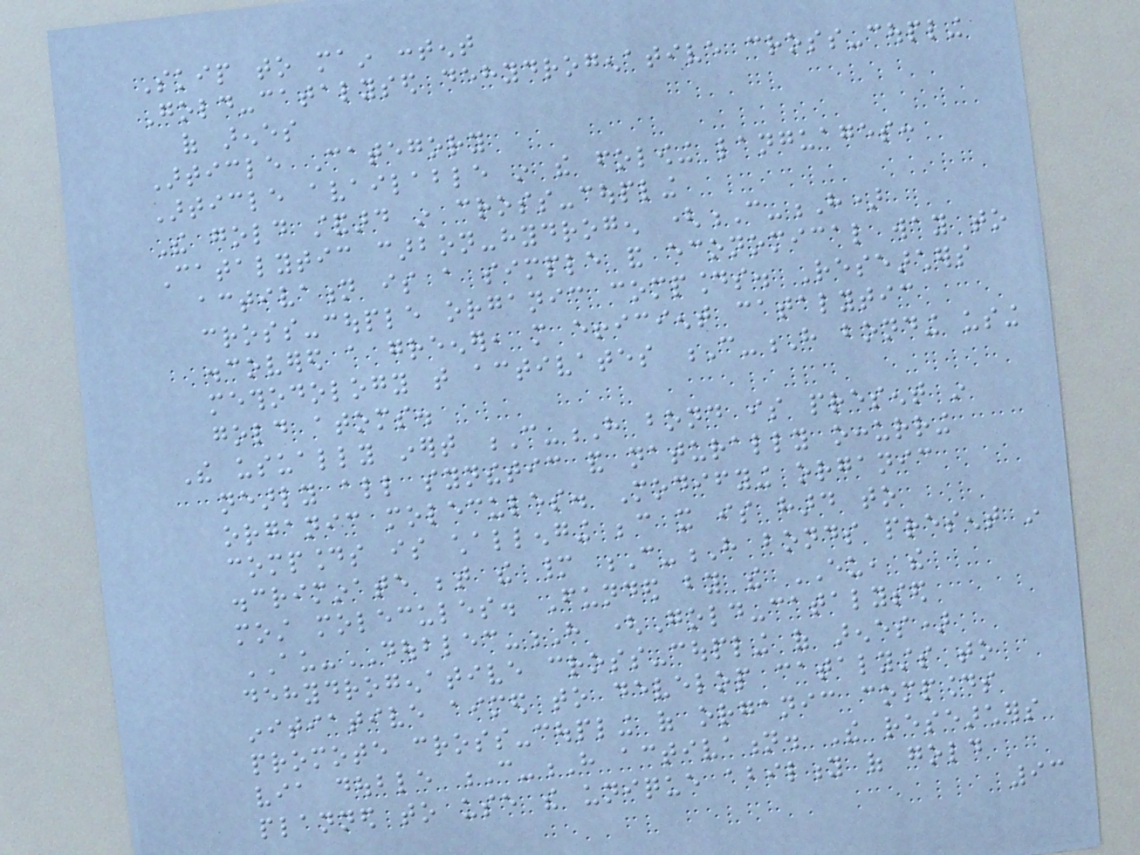Skip to main content
Gold-catalysed dehydrogenative cross-coupling
of arenes
Article Category
Article available in the folowing languages:
The gold standard in cross-coupling
Catalytic carbon-hydrogen (C-H)
activation is a simple and economical way to
cross-couple organic compounds. Researchers
discovered a greener, more efficient catalytic
methodology that activates C-H bonding using
gold atoms.
The usually inert C-H bond is present in
nearly all synthetic and naturally occurring
organic molecules. Modifying organic
compounds is challenging because it is hard to
discriminate between the many C-H bonds present in
most molecules. Funded by the EU, the
AU-DOUBLEC-H (Gold-catalysed
dehydrogenative cross-coupling of arenes)
initiative aimed to develop catalysts to
promote cross-coupling of organic compounds
via double C-H activation. The researchers
planned to use the unique ability of gold
93
